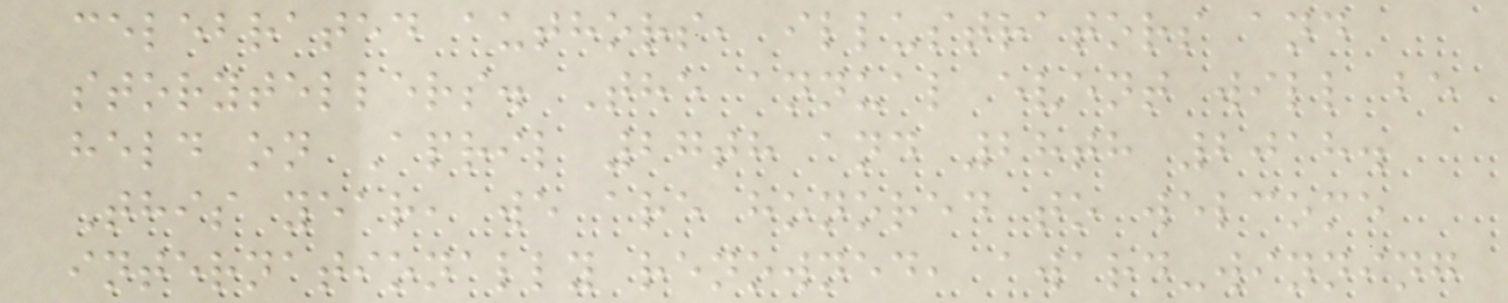celebrated authors, illustrators and
storytellers. The annual event will be
held on April 27th and 28th 2018.
This year, we are honored to welcome
internationally renowned, award-winning
